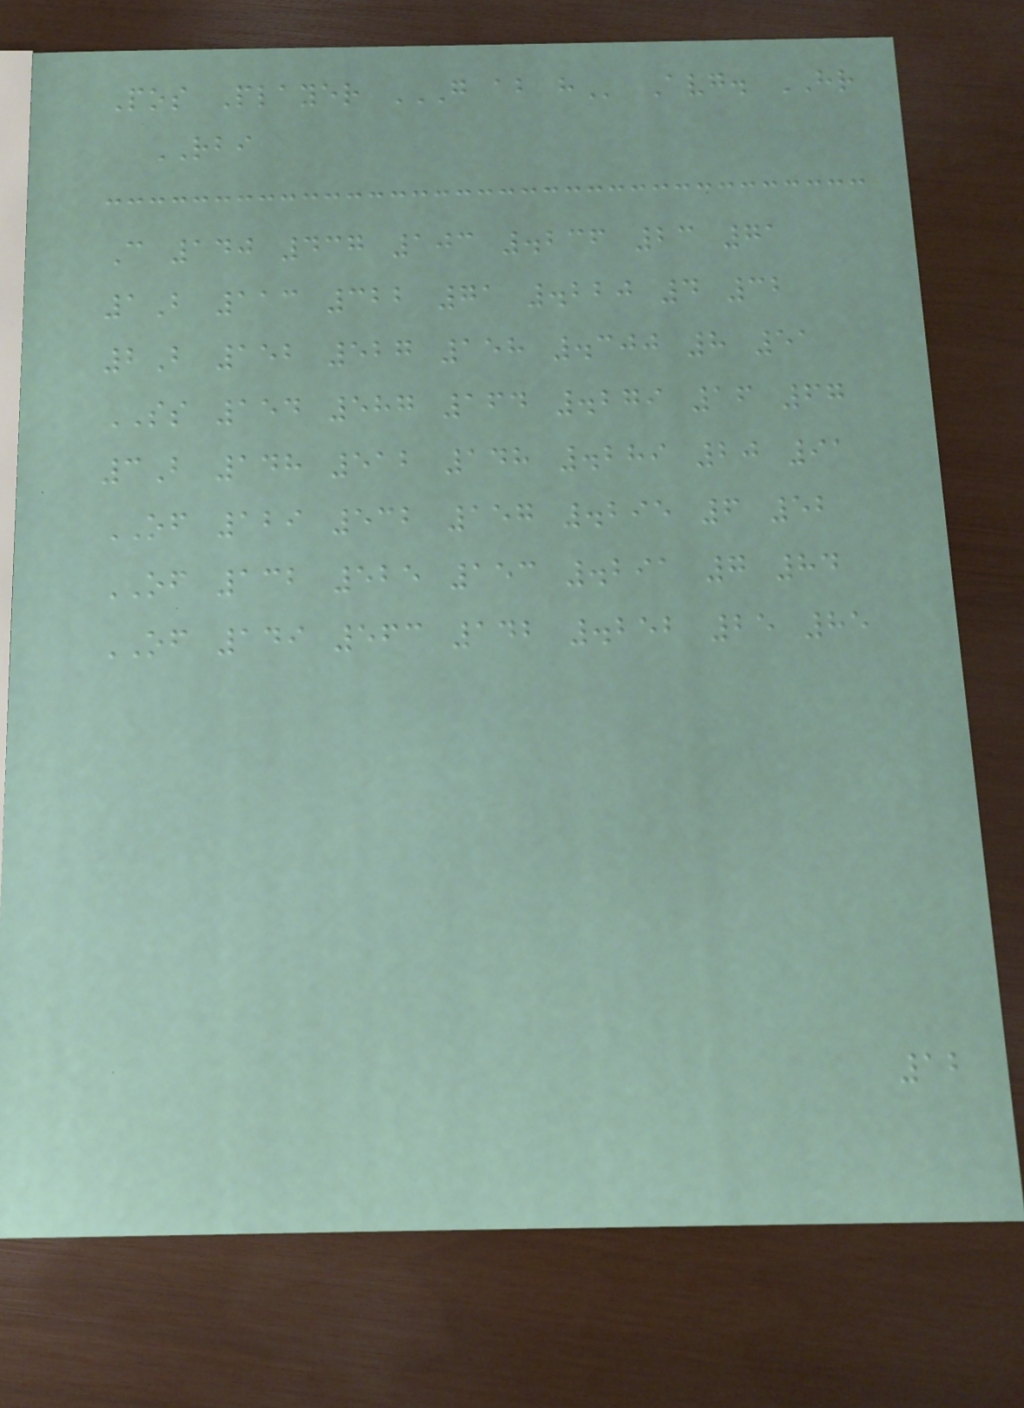Pos Player G AB H Avg. HR
RBI
C 140 437 103 .236 23 71
1B 113 322 71 .220 4 32
2B 152 527 158 .300 8 51
SS 154 587 164 .279 16 67
3B 148 512 148 .289 20 91
OF 129 532 157 .295 6 52
OF 132 525 153 .291 7 84
OF 149 563 142 .252 25 85
12
